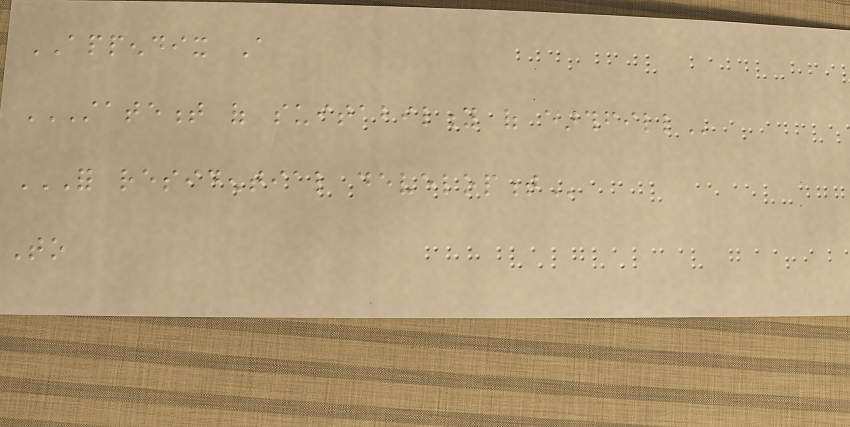APPENDIX A
STATEMENT OF SUITABILITY OF EARTHFILL
FOR RESIDENTIAL DEVELOPMENT
To
